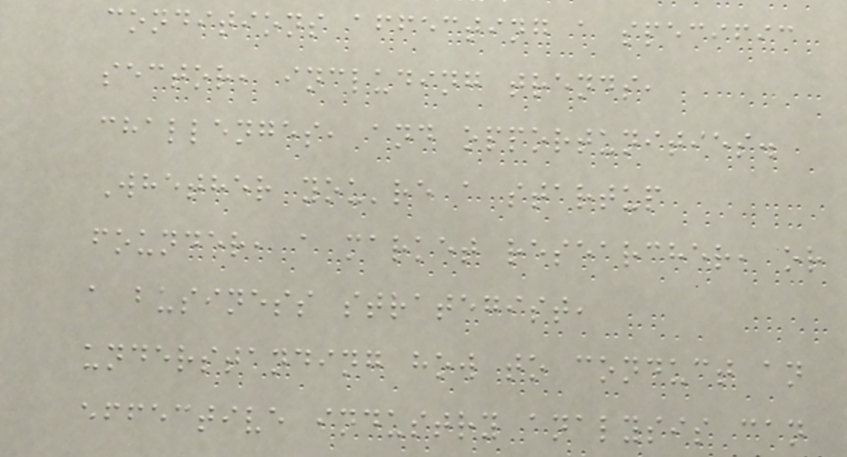conditions affecting a specific
sector, including trends,
challenges, and opportunities.
Whether you're a startup
founder, a market researcher, or
a business strategist,
understanding how to conduct an
effective industry analysis can
